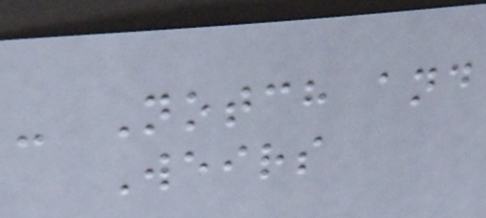- Notch and
Weirs
